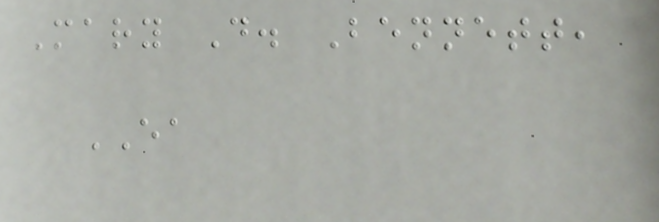Mary D. Bennett,
EA
